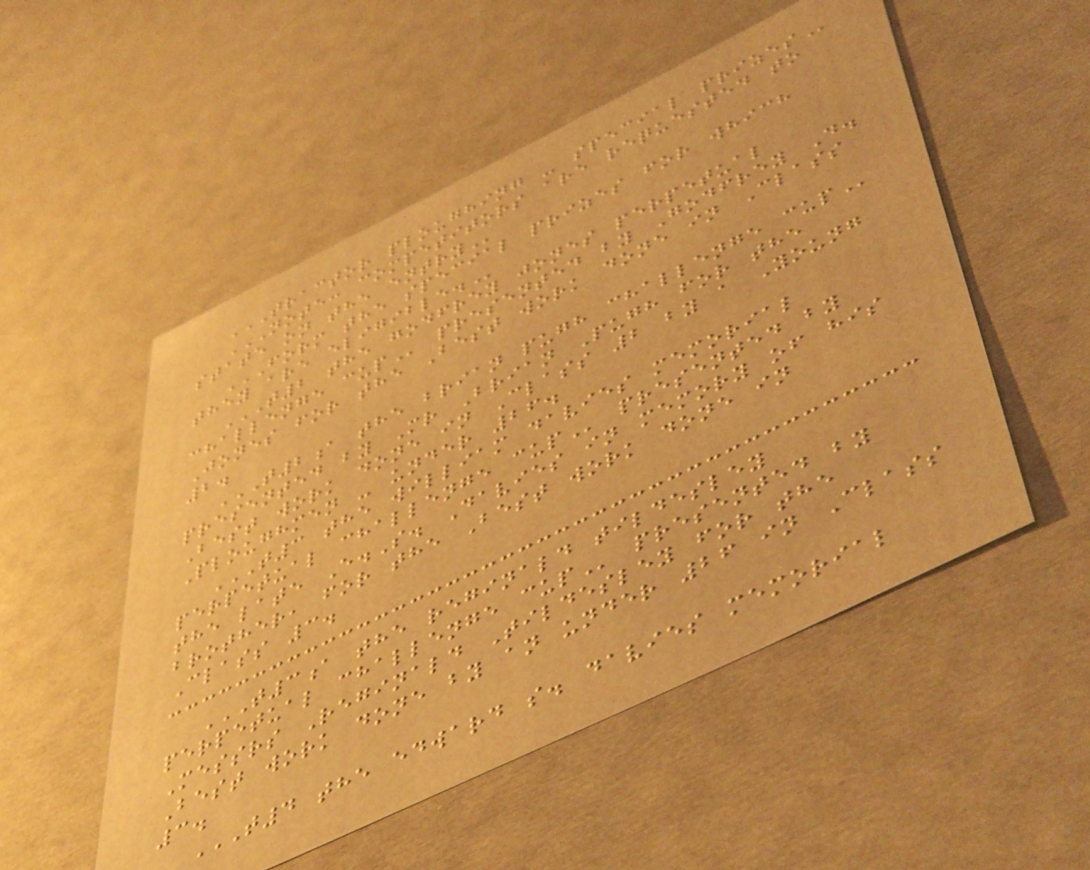TRACTOR PLOUGHING - SPECIAL PRIZES
NOTE: COMPETITORS ARE REQUESTED TO
STATE ON THE ENTRY
FORM THE SPECIAL PRIZES FOR WHICH
THEY ARE ELIGIBLE.
T2 THE GODFREY JONES PERPETUAL
CHALLENGE CUP presented by Godfrey D.
Jones for the Best work done in Class
2.
T2A THE BRIAN PUGH CHALLENGE CUP
presented by Mr Brian Pugh for the
Best work done in Class 2 by a Young
Ploughmen - under 26.
T3 THE WILLIAM DAVIES MEMORIAL
PERPETUAL CHALLENGE CUP presented by
the late E.S. Davies in memory of his
brother, for the Best work done in
Class 3.
T3A THE REGINALD TILDESLEY
PERPETUAL CHALLENGE CUP presented by
Messrs Reginald Tildesley for the
Best work done by an under 26 in Class
3.
T4 THE EDWARD S. DAVIES MEMORIAL
